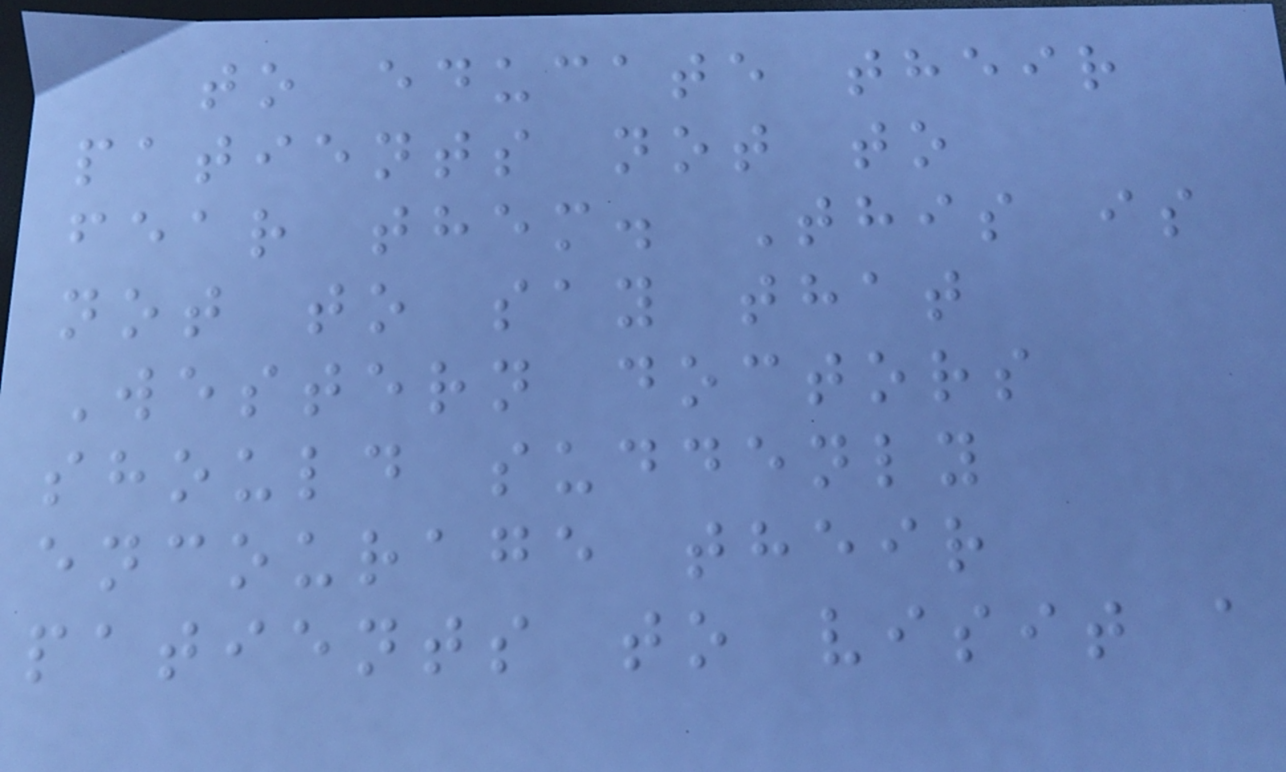to educate their
patients not to
fear them. This is
not to say that
Western doctors
should suddenly
encourage their
patients to visit a
